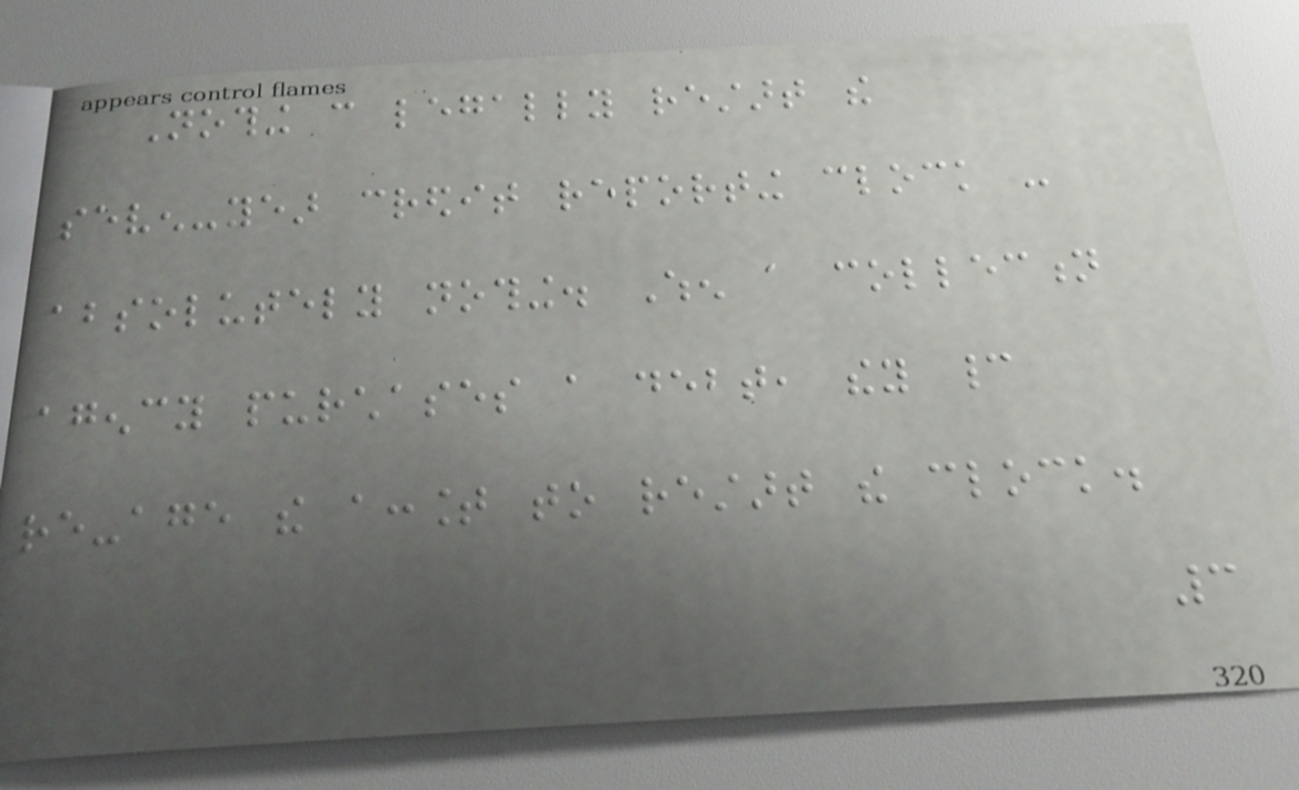Nothing can legally restart the
seven-year credit reporting clock -
absolutely nothing. When a collection
agency purchases a debt, they cannot
re-age the account to restart the clock.
3
